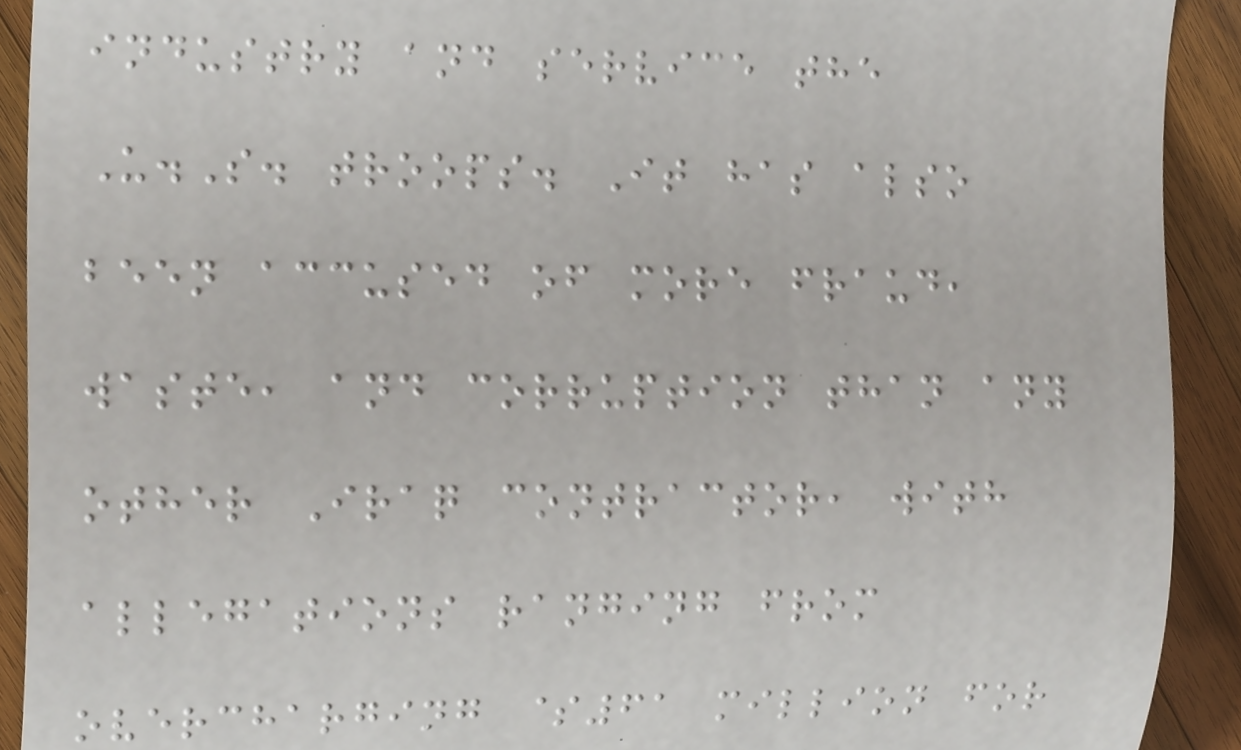industry and service the
U.S. troops. It has also
been accused of more fraud,
waste, and corruption than any
other Iraq contractor, with
allegations ranging from
overcharging $61 million for
